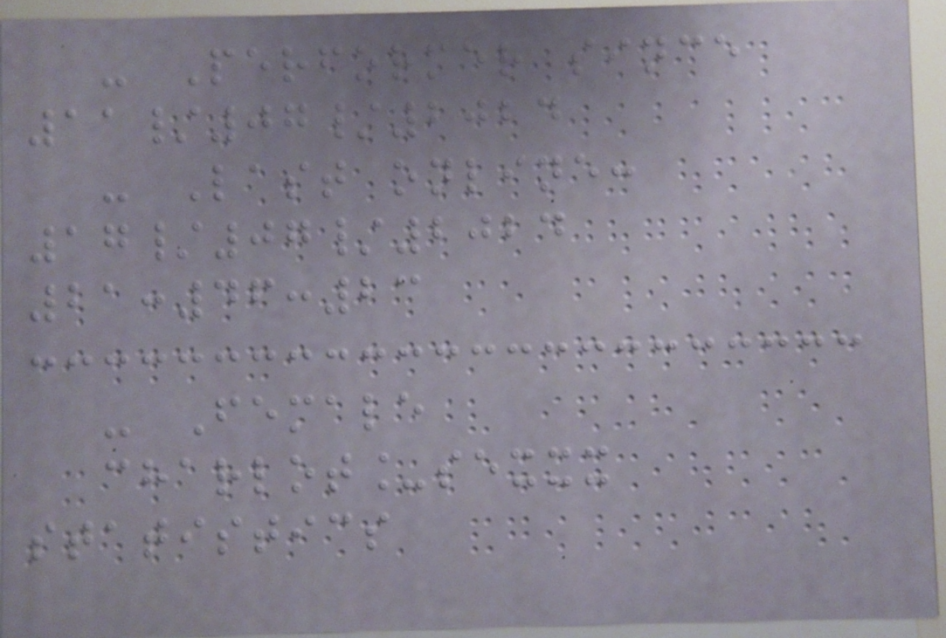- Performer since
11/07/2024
- Last online:
17/07/2024
21:46:23
- Female
charlot_sexxx
statistics
